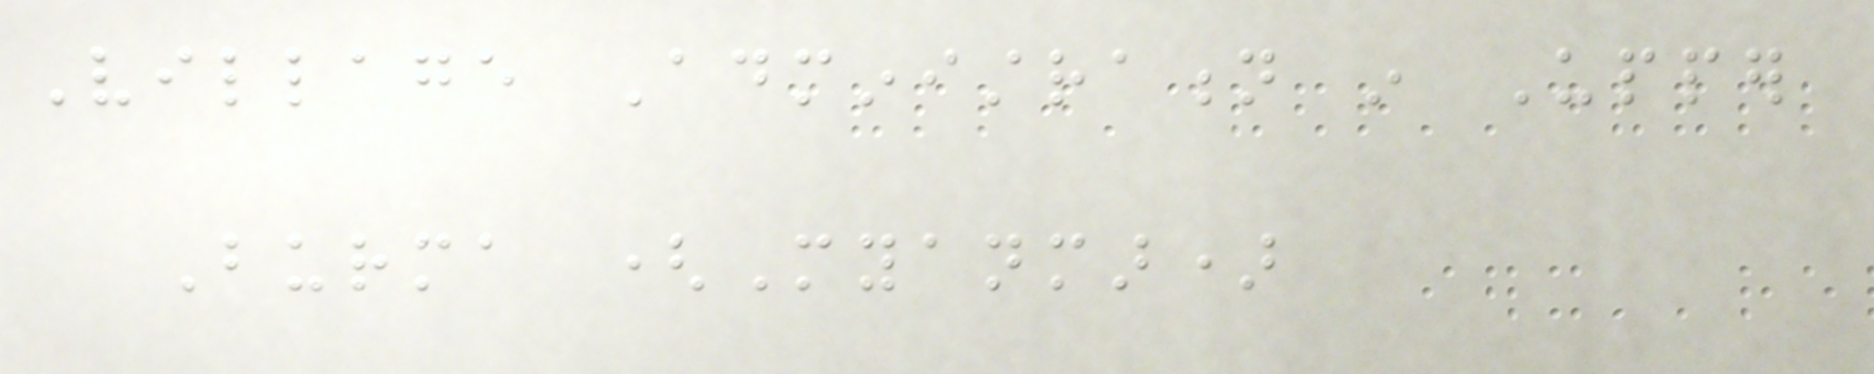Village Administration in Upper
Burma (Myanmar)
